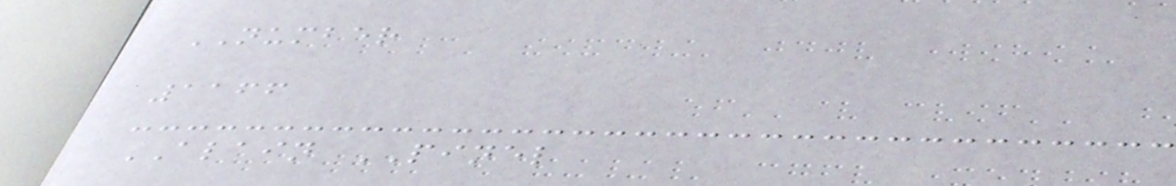NUMBER
1166
ALAIN PINEL
